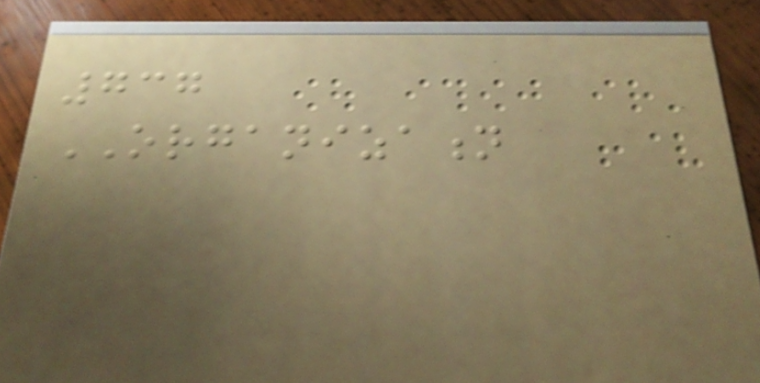737
ORGANIZATION
